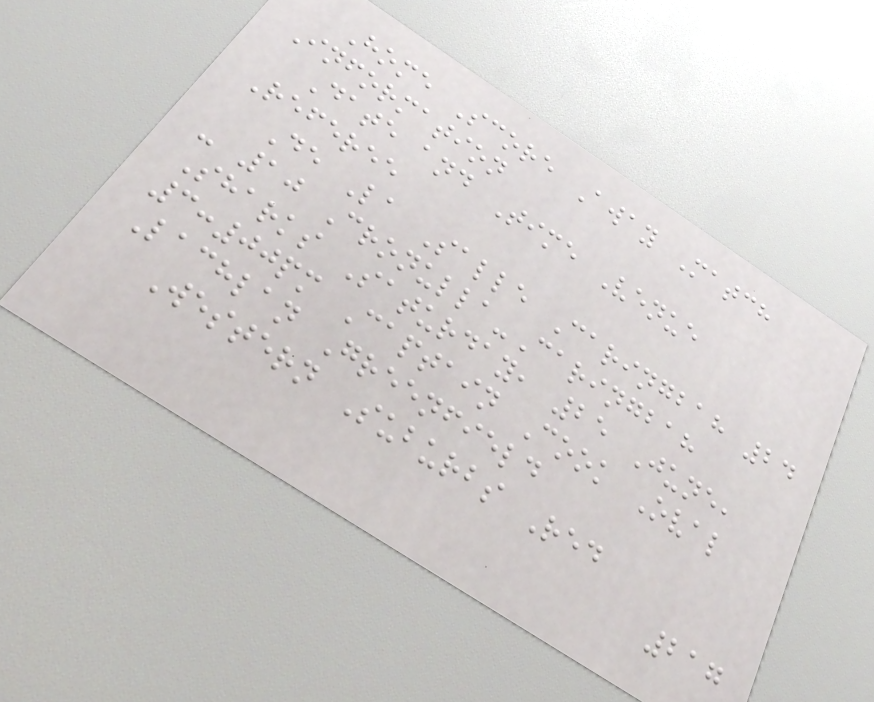Home Score Away Match
Information
Date and Time Venue
Referee
De La Salle Caringbah 24
- 10 Cronulla-Caringbah
Sharks Saturday, 25 June,
3:00pm Captain Cook Oval
Lachlan Greenfield
Western Suburbs Red
217
